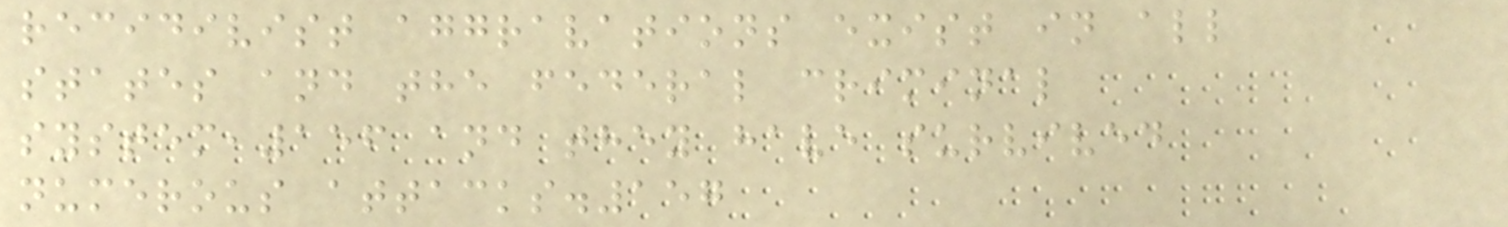recidivist aggravations exist in all
states and the federal criminal
system,156 and they have survived
numerous attacks.157
